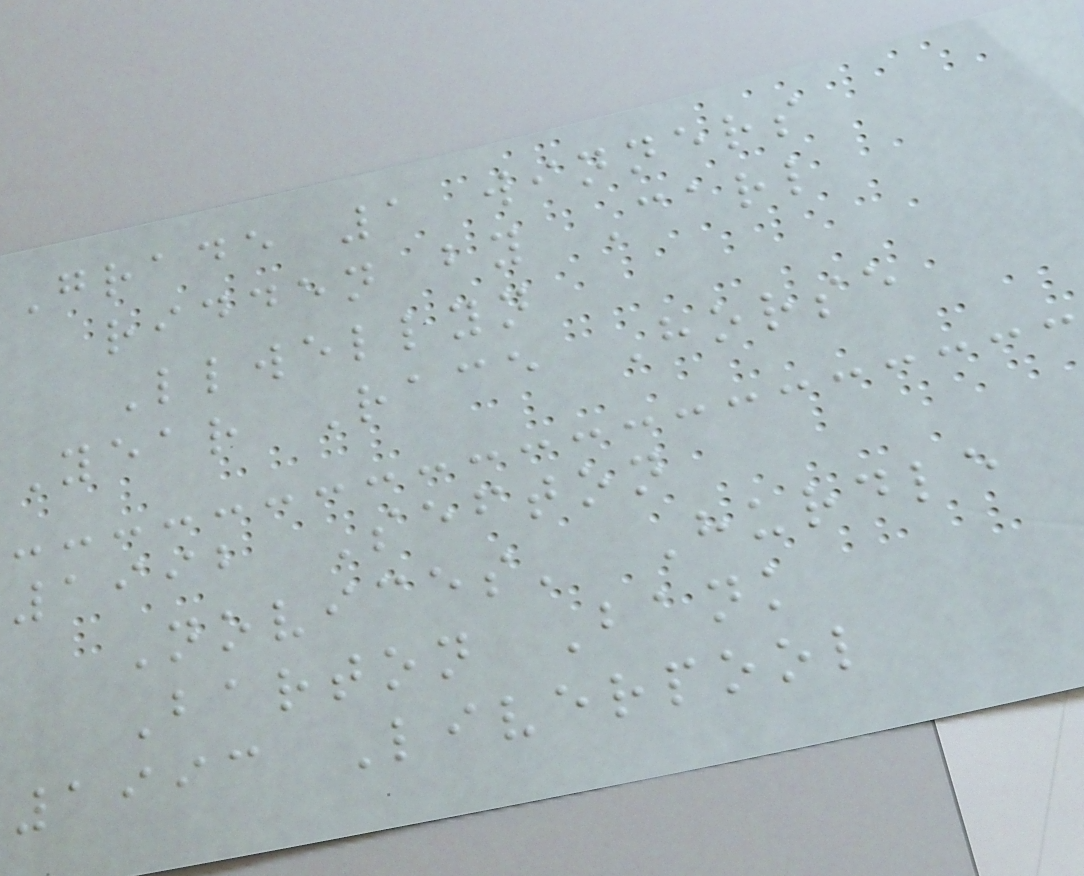Grade 1 winners
ridden by Carl
Llwellyn
Year Race Horse
1992 Sefton
Novices' Hurdle
Barton Bank
1993 Liverpool
